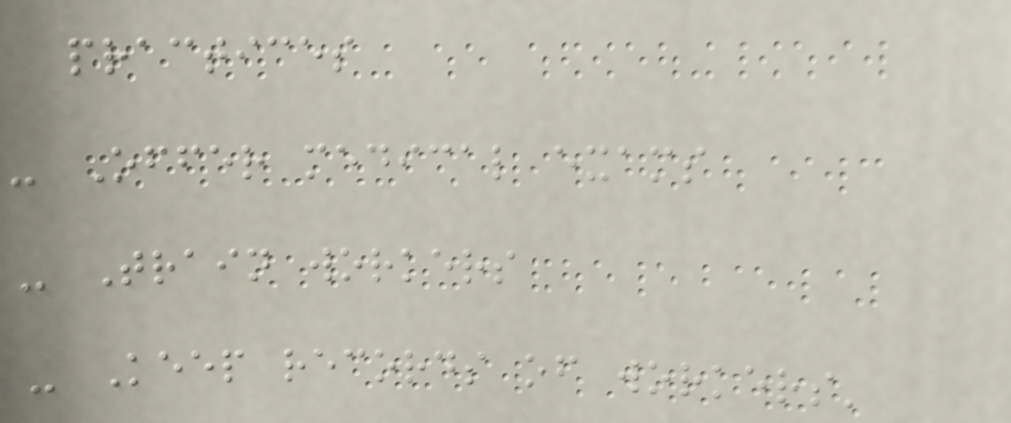practices
- Offer medical exams
- Train workers
- Keep records of workers'
